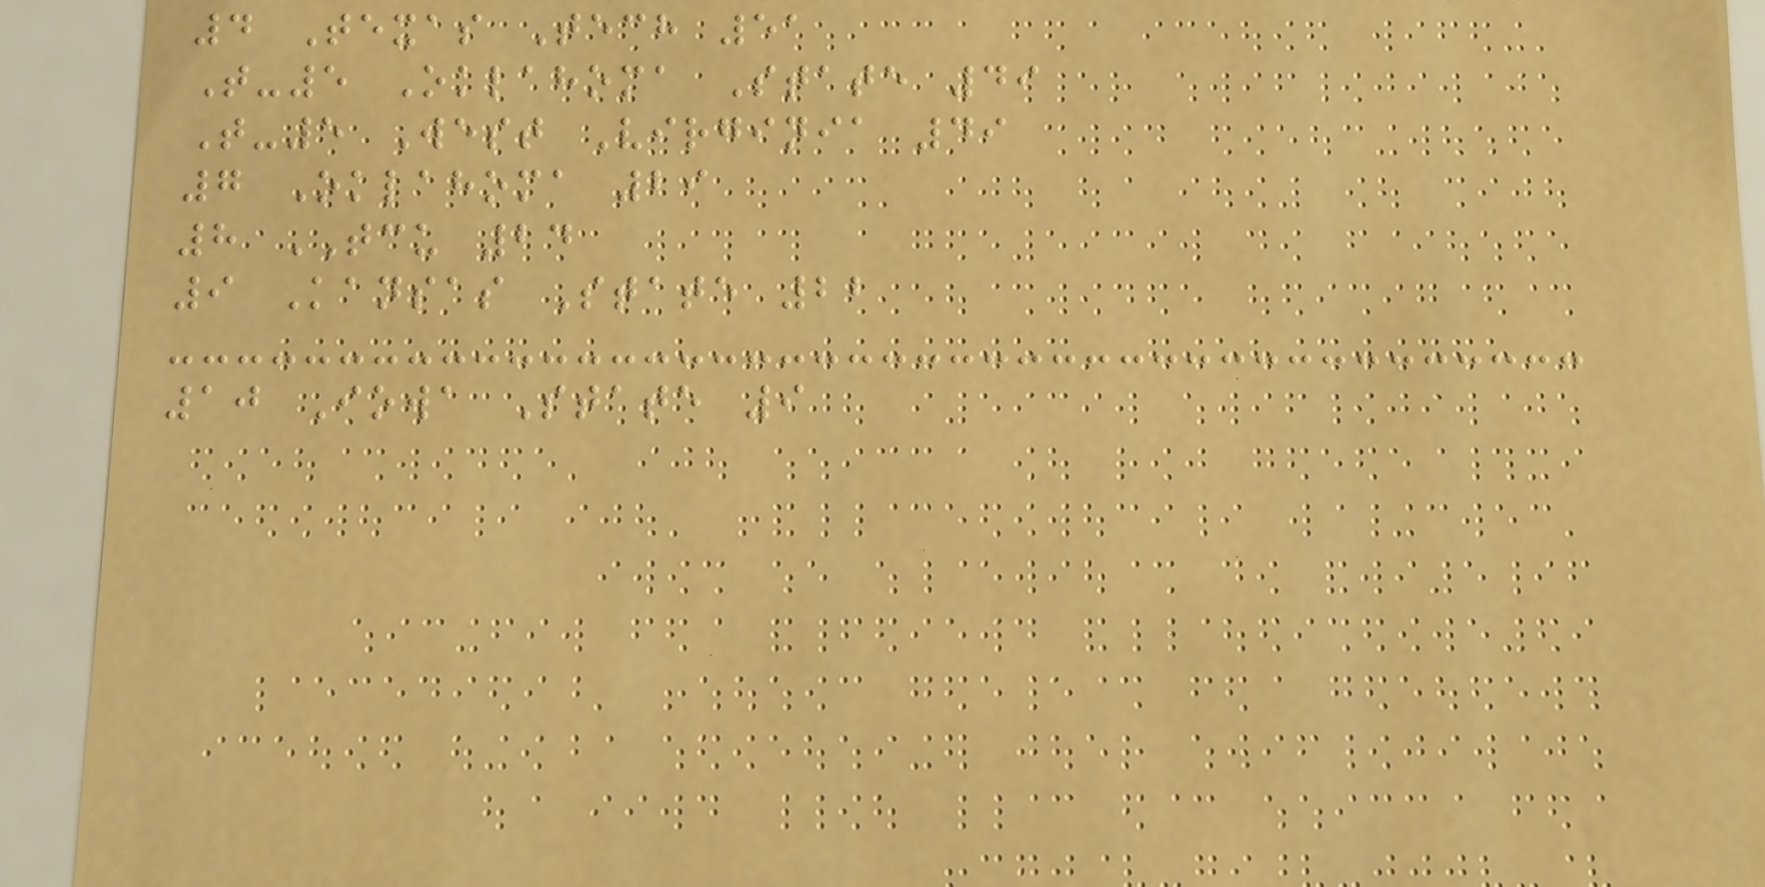4 Texas Tech 51
T-5 Oklahoma State 49
T-5 West Virginia 49
7 Oklahoma 29
8 TCU 24
9 Kansas State 22
10 Iowa State 9
